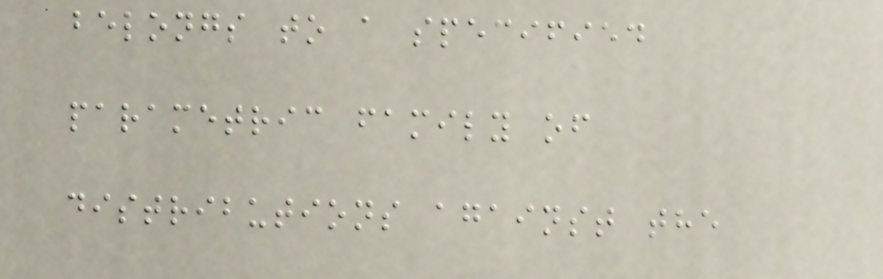belongs to a specified
parametric family of
distributions against the
